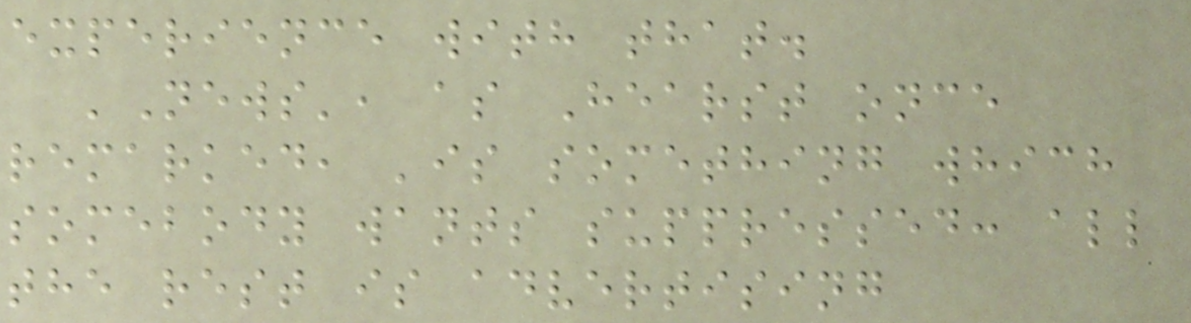experience with that.
'News', as Hearst once
remarked, 'is something which
somebody wants suppressed: all
the rest is advertising
